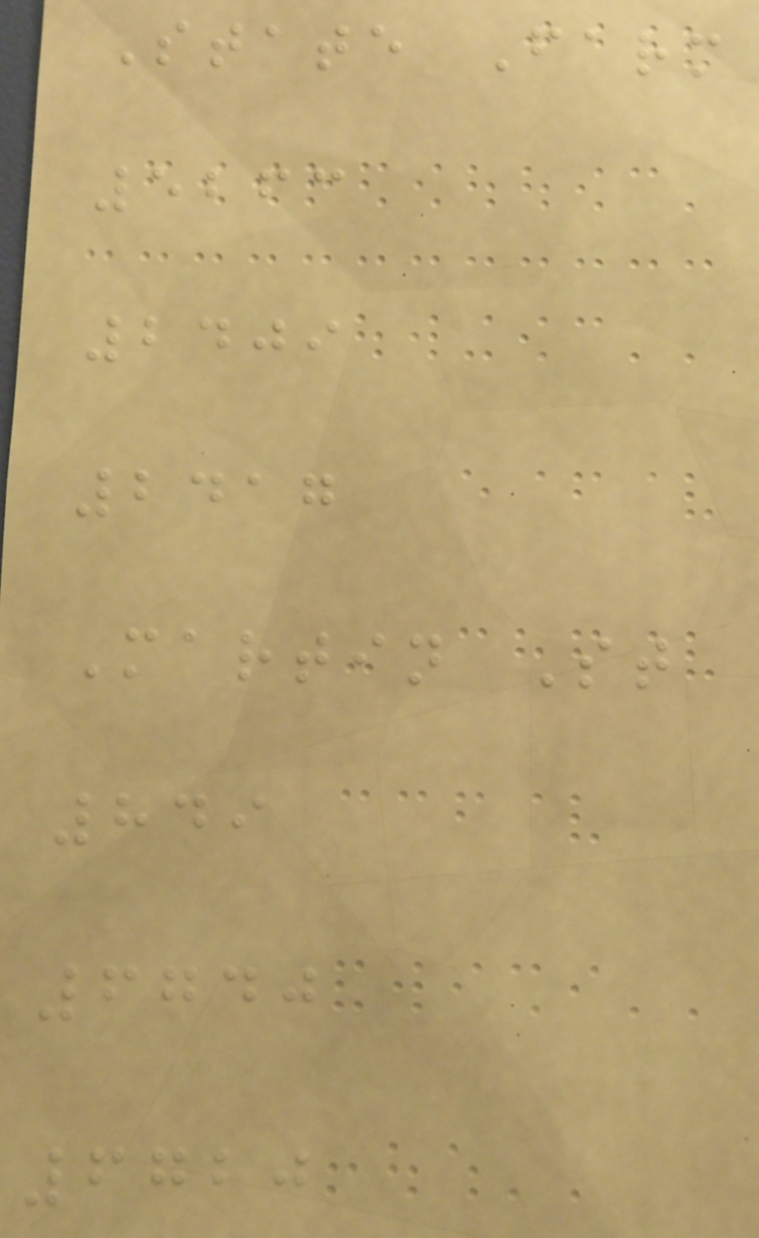State Farm
5263
2409
2417
Martin St
849
6740
6720
